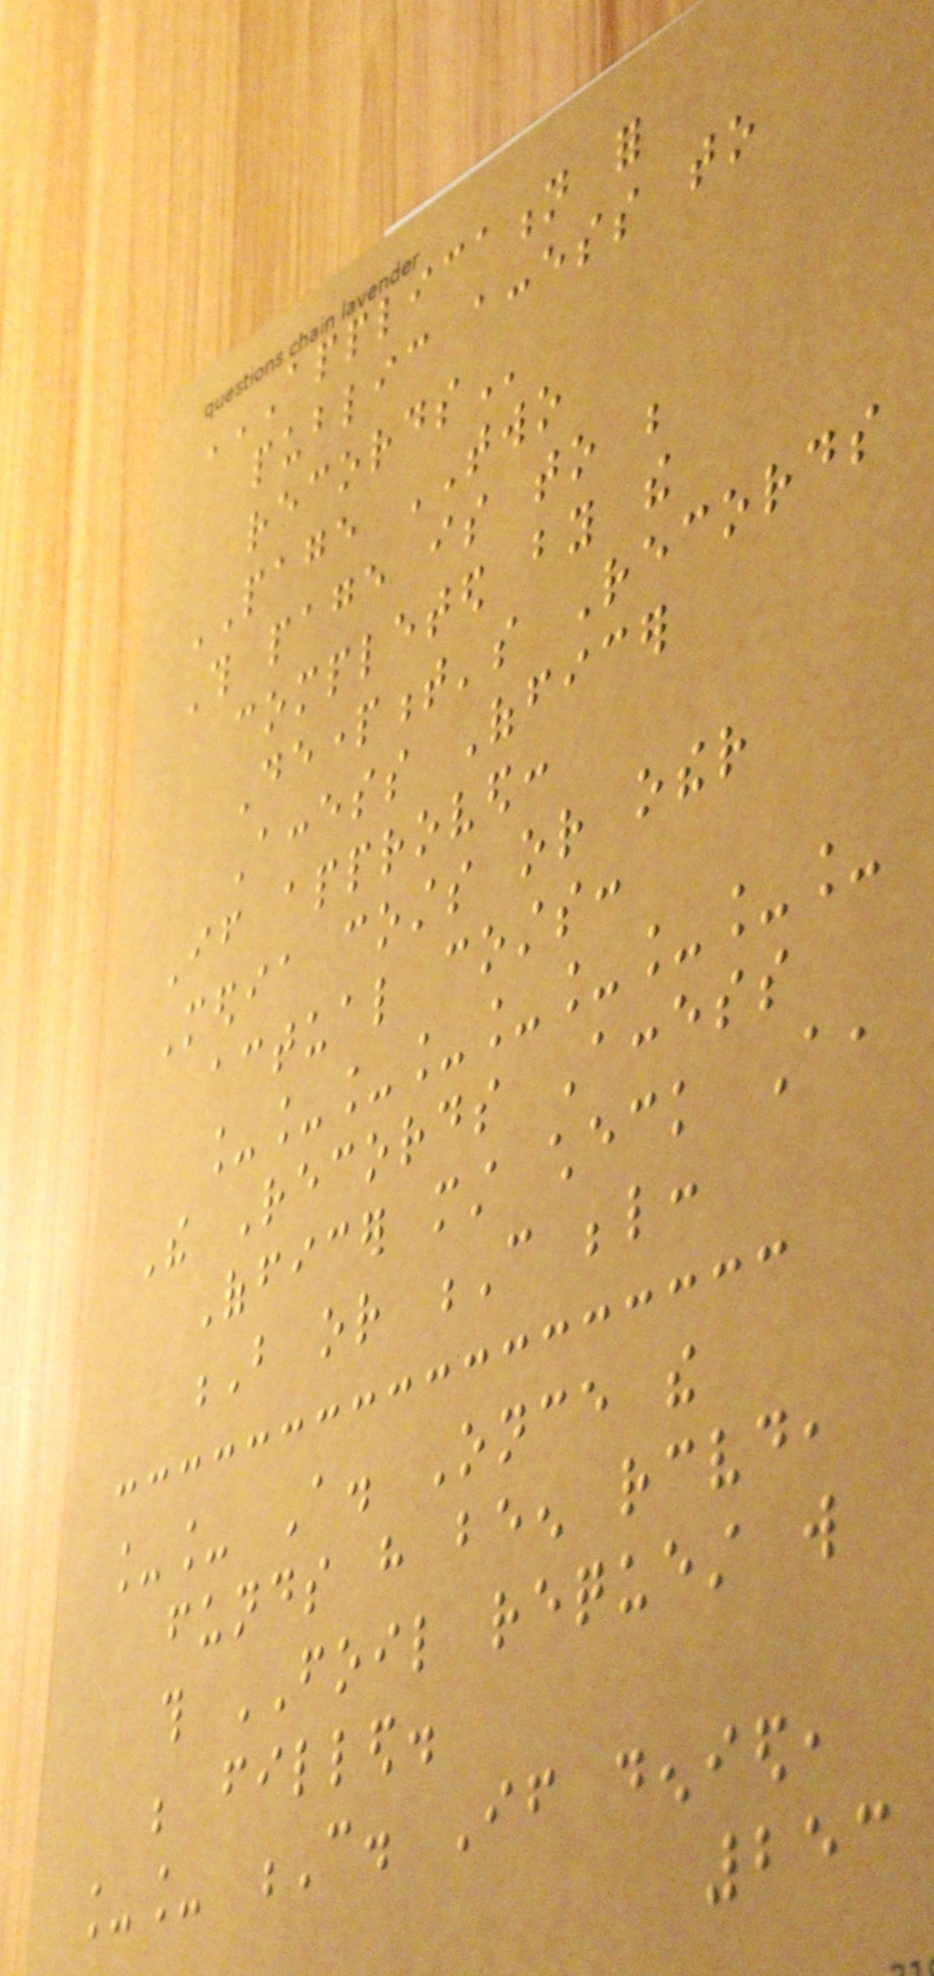APPLICATION FOR
PUBLIC ACCESS TO
RECORDS
PAGE TWO
This page is to be
completed by the
Department's Records
Access Officer
If approved:
Media costs or other
actual costs:
_________
The Records Access
Officer must check A,
B or C below:
__ A. Once the
funds have been received,
this FOIL request will
be filled.
__ C. If denied,
253
